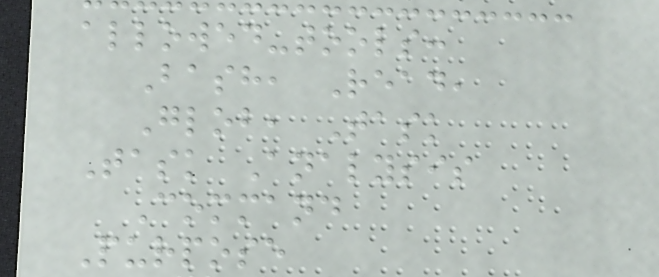allowed-tools:
Bash, Read,
Glob, Task
Task Analysis
Command
Purpose
